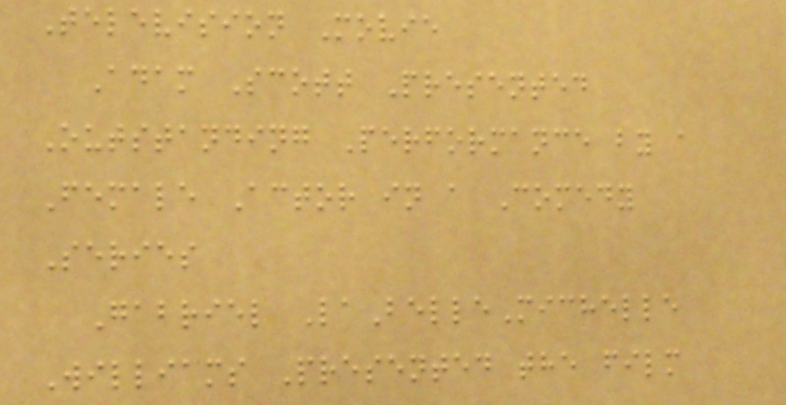Television Movie
Adam Scott Presented
Outstanding Performance by a
Female Actor in a Comedy
Series
Gabriel LaBelleMichelle
Williams Presented the film
